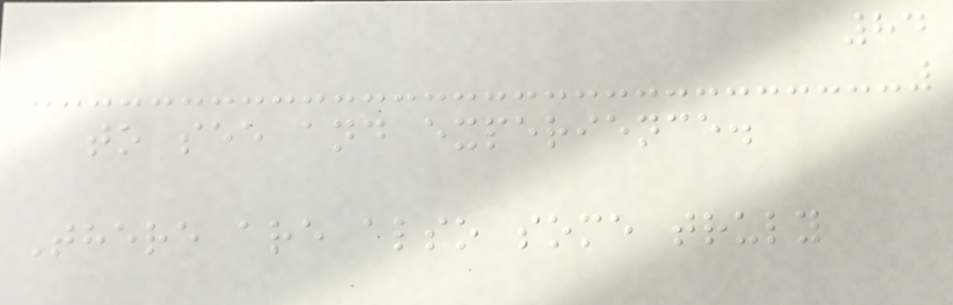84
to see and experience.
There are also some truly
